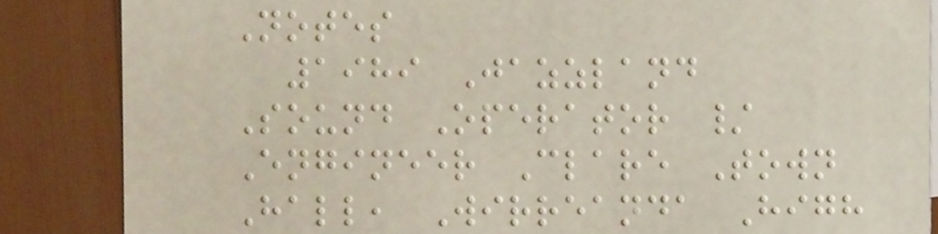Notes
1989 Jazzland
Sound Operator /
Engineer Clare Town
Hall, Wirreanda High
